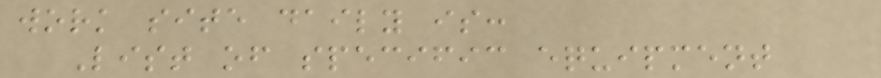work site daily is:
List of specific equipment
